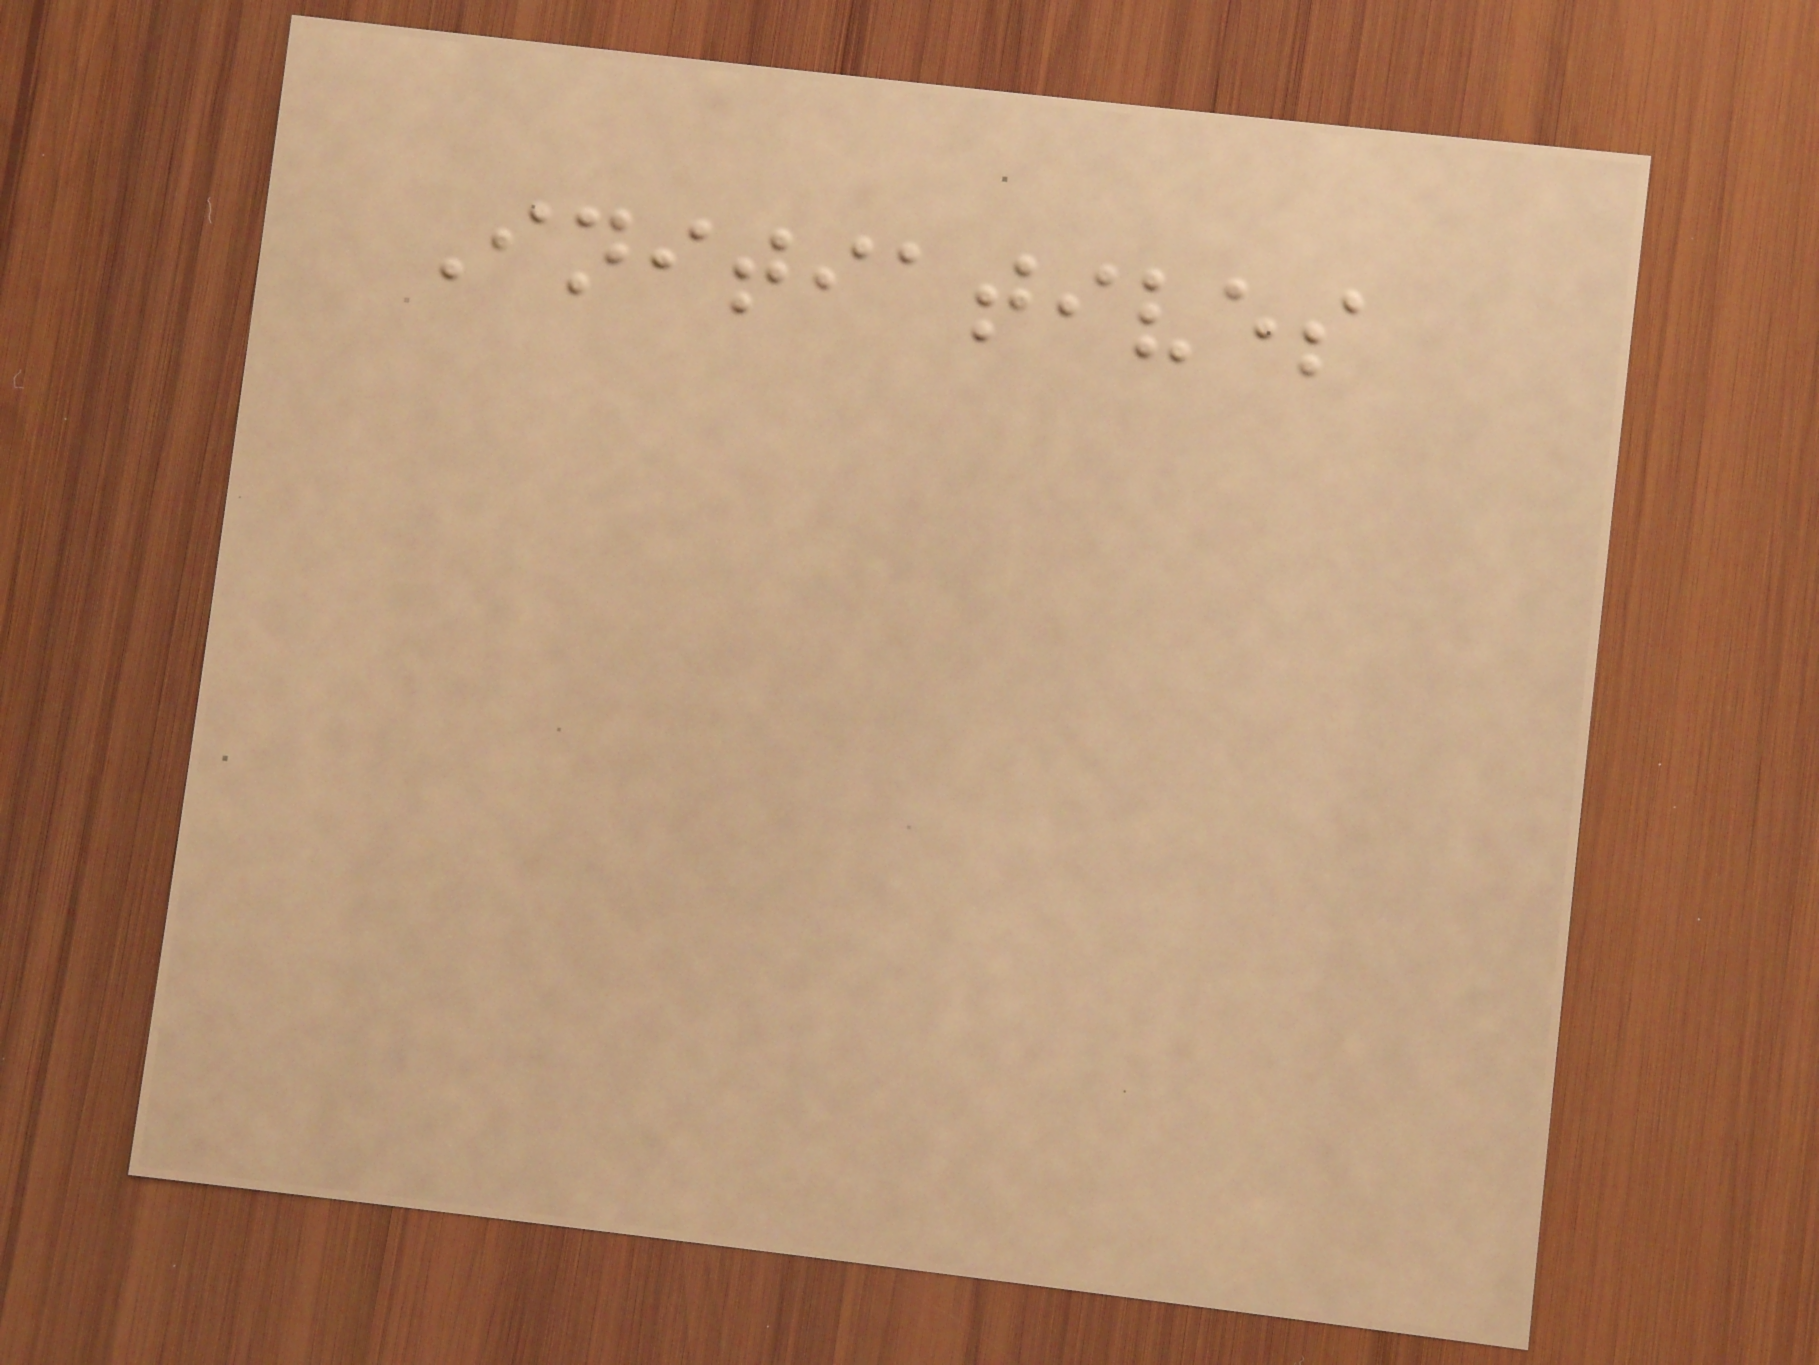Initiatives
